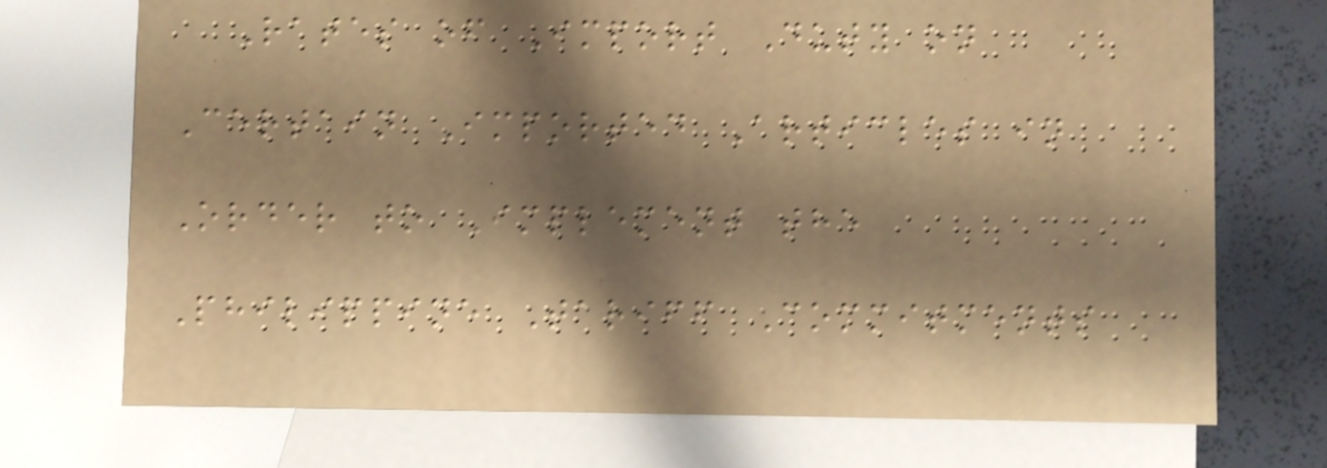Rates of Import Duty on
Certain Imported Articles in
Order to Implement the
Philippine Tariff Commitments
